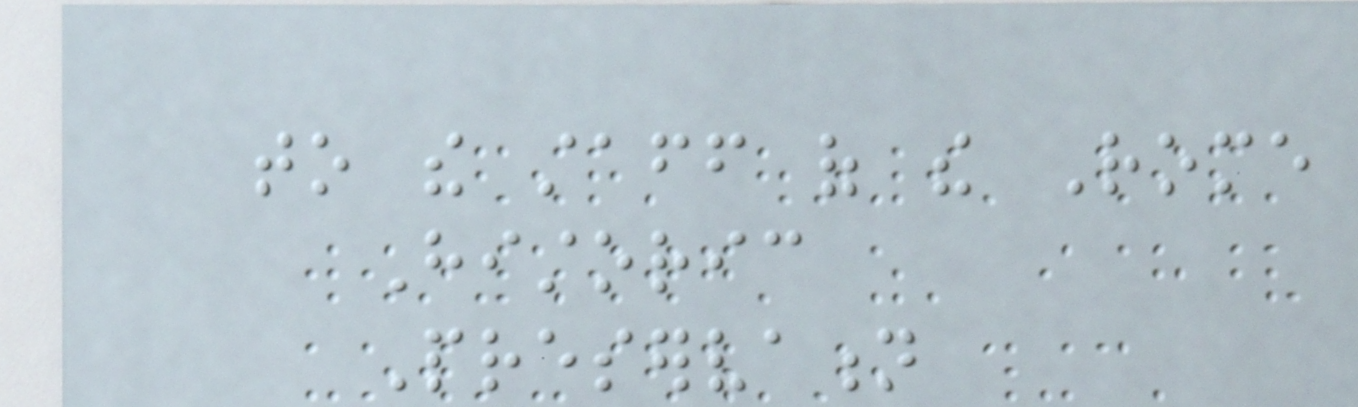to the staff of the Rome
Historic
Preservation
